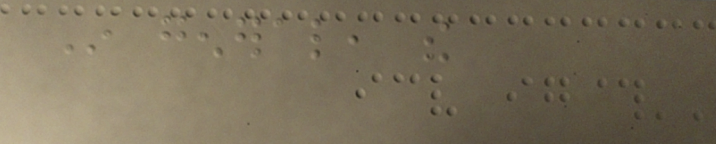In general, the
